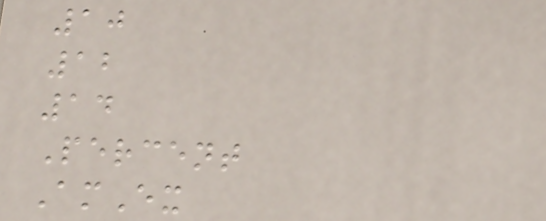10
12
14
Percent
AmEx
